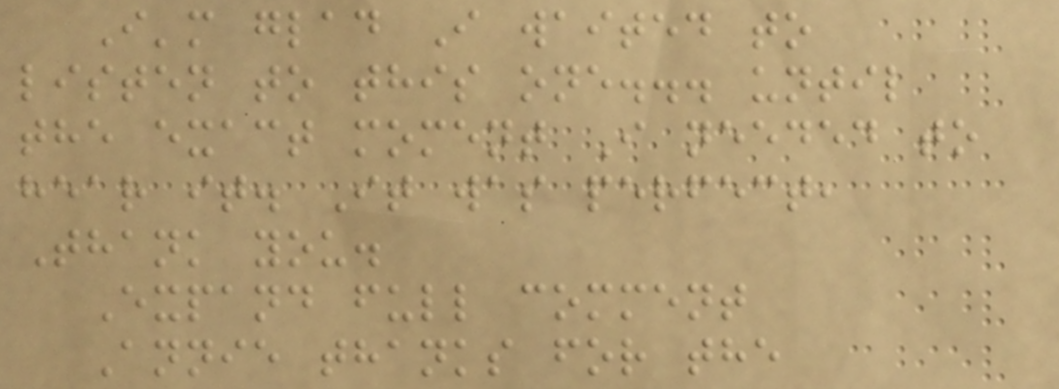I'm glad I waited to
listen to this one... until
the exact moment I needed to
hear it. It was perfect,
Thank you.
Expand full comment
Annie thanks for the
